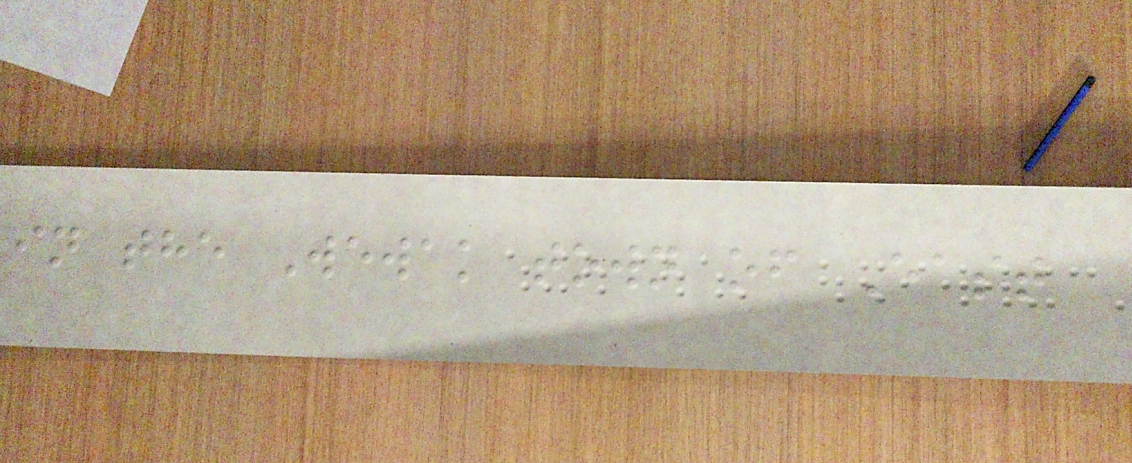in the Wewak town of East
